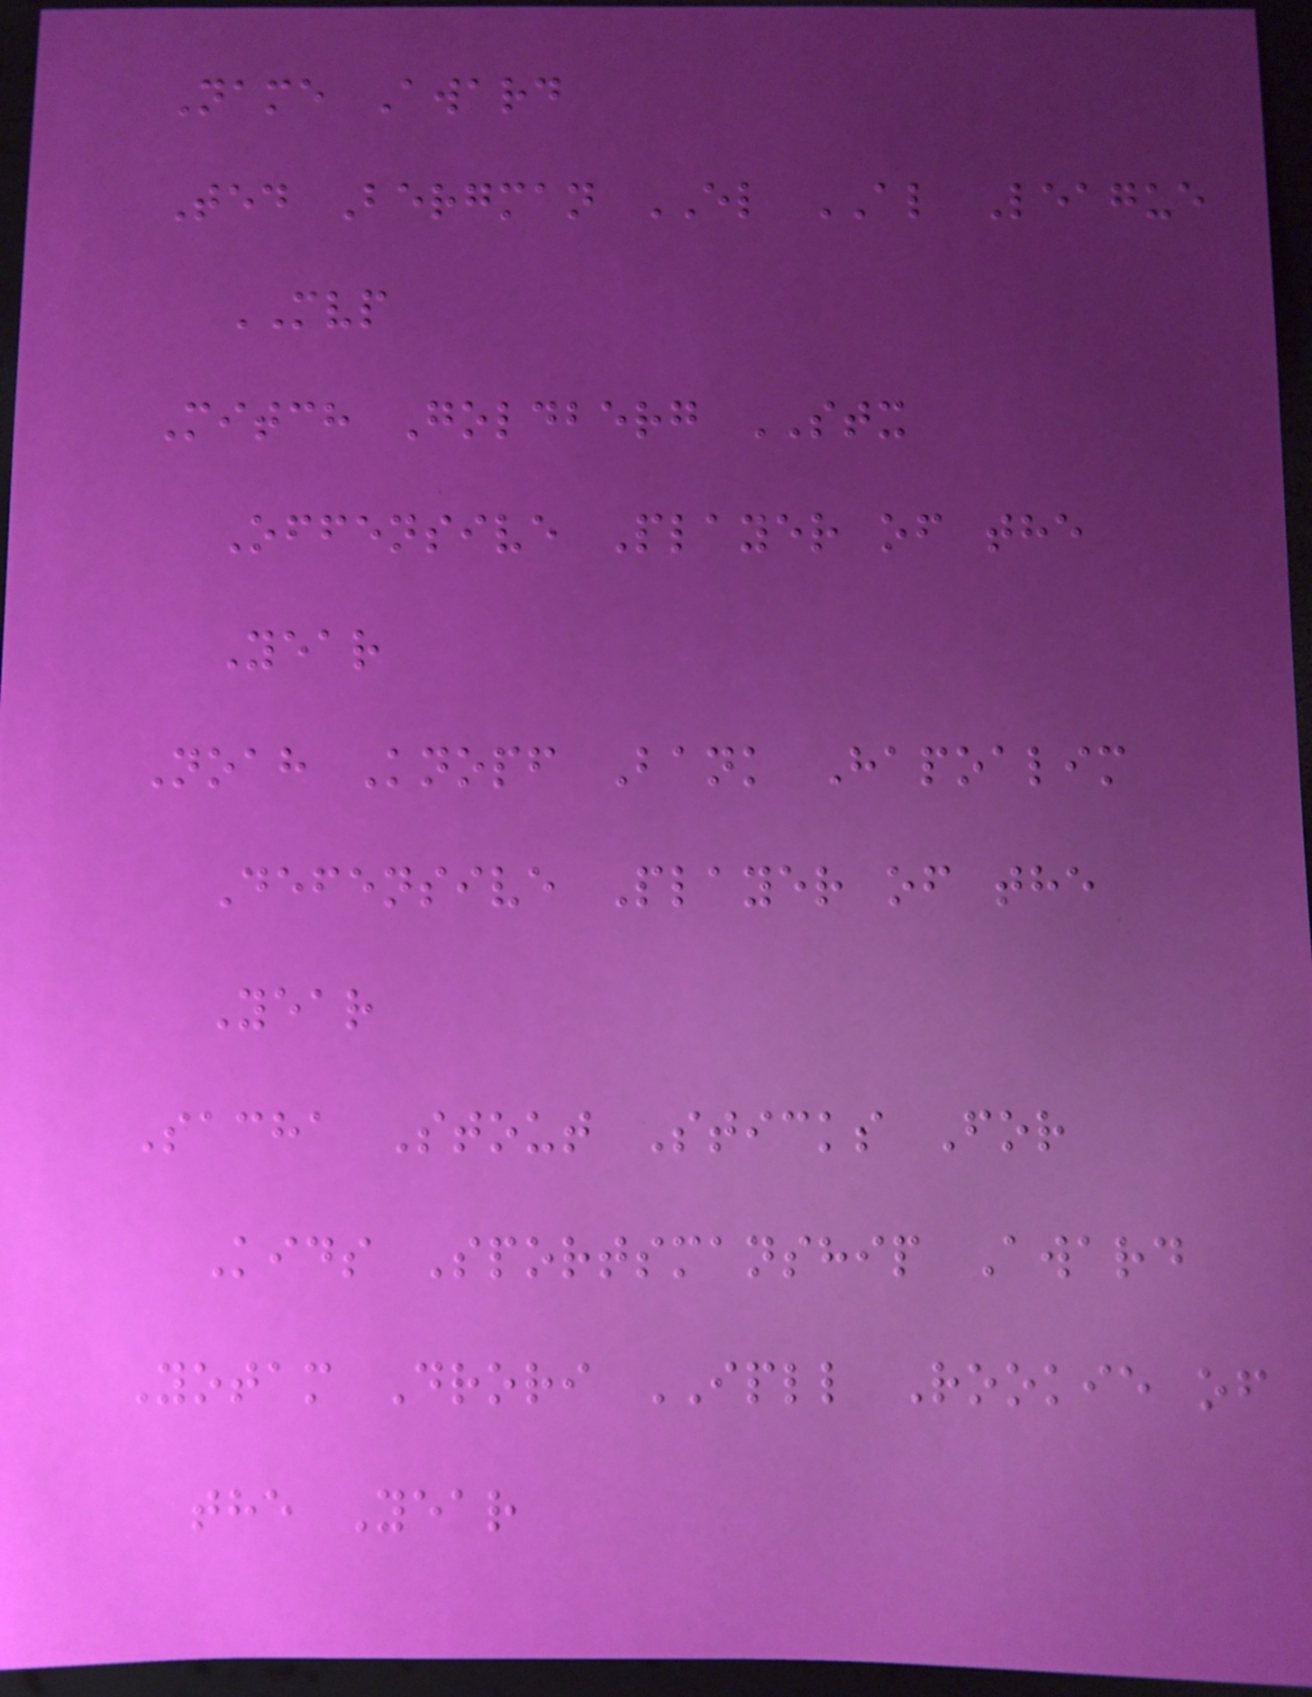Name Award
Ted Bergman EL AL League
MVP
Mitch Goldberg STX
Offensive Player of the
Year
Noah Knopf Bank Hapoalim
Defensive Player of the
Year
Sacha Stout Sticks For
Kids Sportsmanship Award
Yotam Drori IPLL Rookie of
the Year
